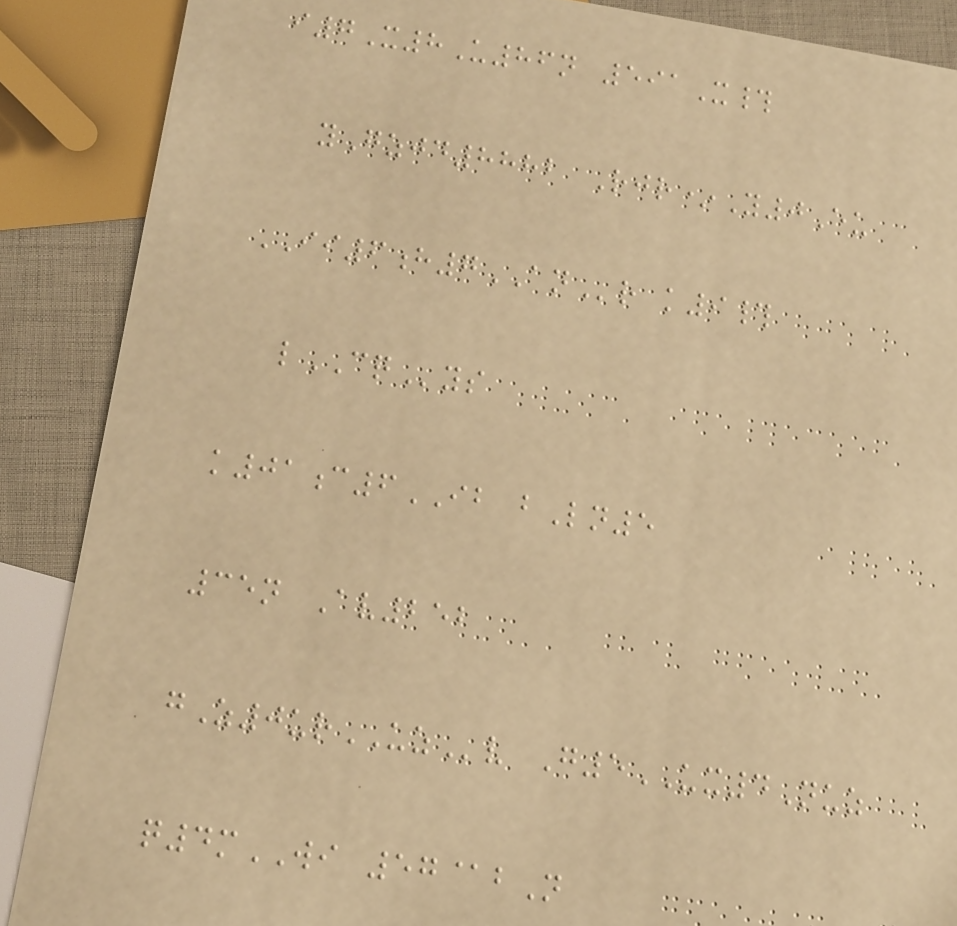i7X8U86n 591X#
yGzjd8882 Rjr*Y0Eu
II6h7ANr k9#
lCQys
k01c6IB bLn5
35n Av252
gZ0urUZv G5UX4Nuz
q4mWI 57@bN
